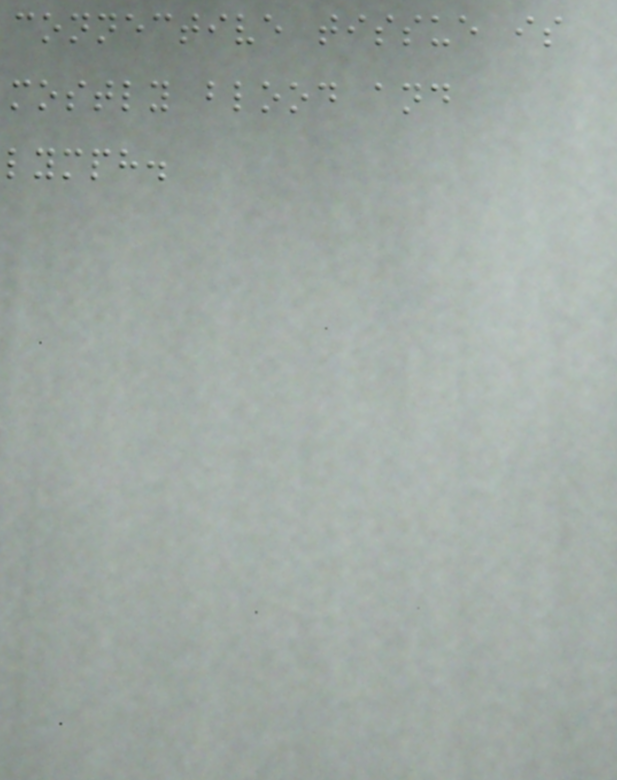connective tissue is
mostly blood and
lymph.
